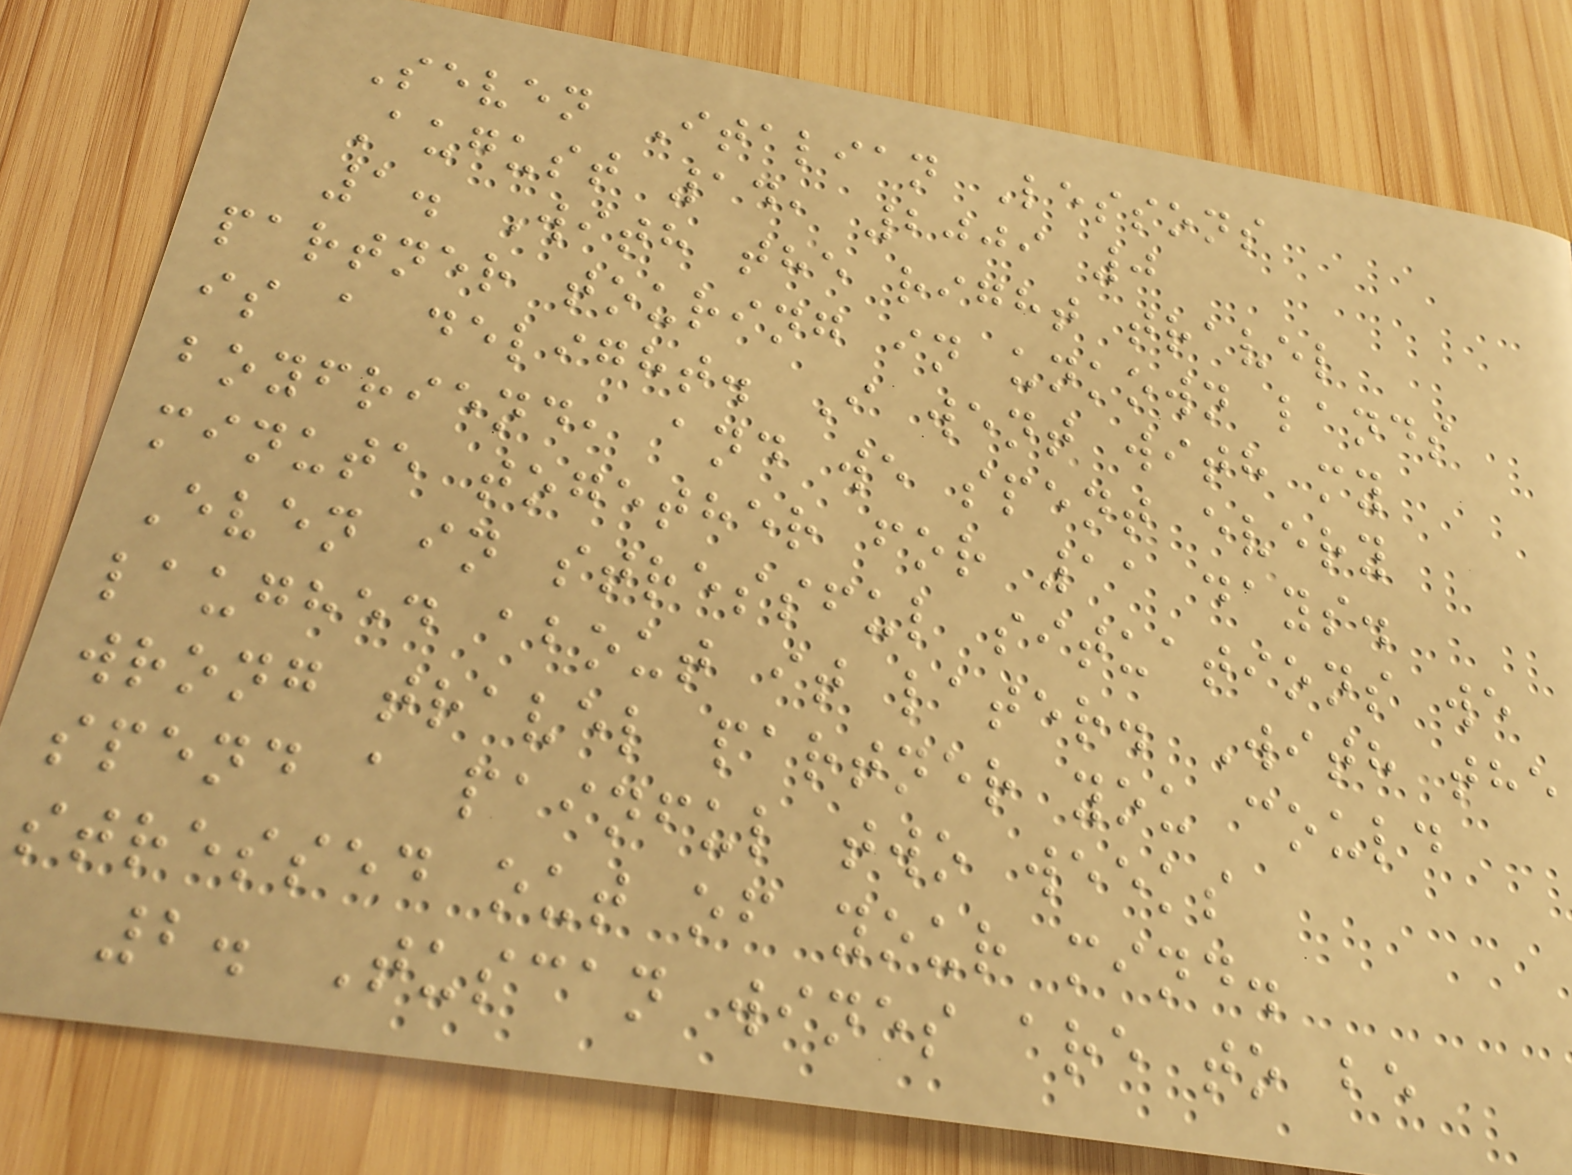Seven Italian Lessons
August 14, 2009 0
1. With the right travel
partner touring in unkown lands
is a delight. I went with my
boyfriend, and we spent every
minute together for 11 days.
Even in stressful situations we
laughed about it later. With the
wrong travel partner you could
spend a painful two weeks
stressed out of your mind.
2. Tuscan wines are to be
